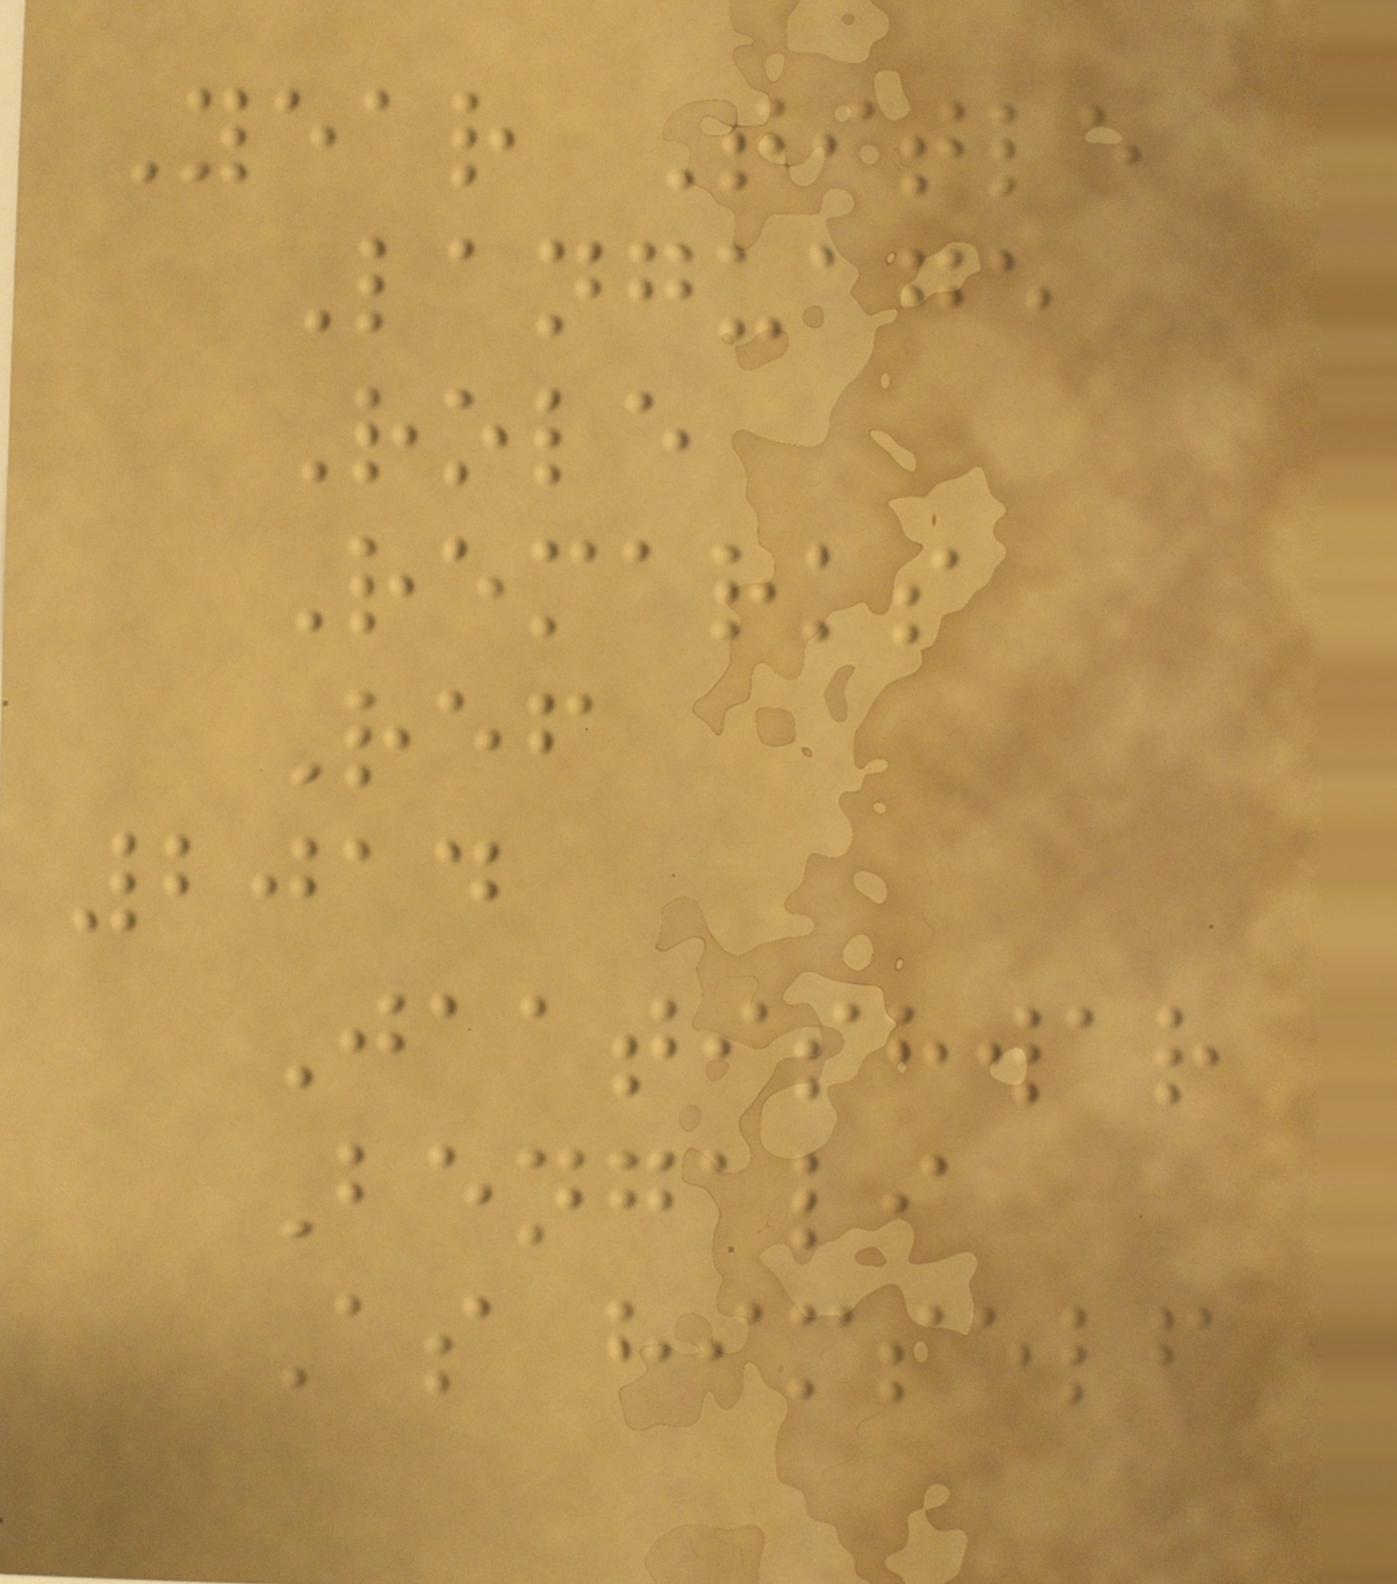Year Title
Language
Role
Remarks
Ref
2014
Jaatishwar
Bengali
As himself
